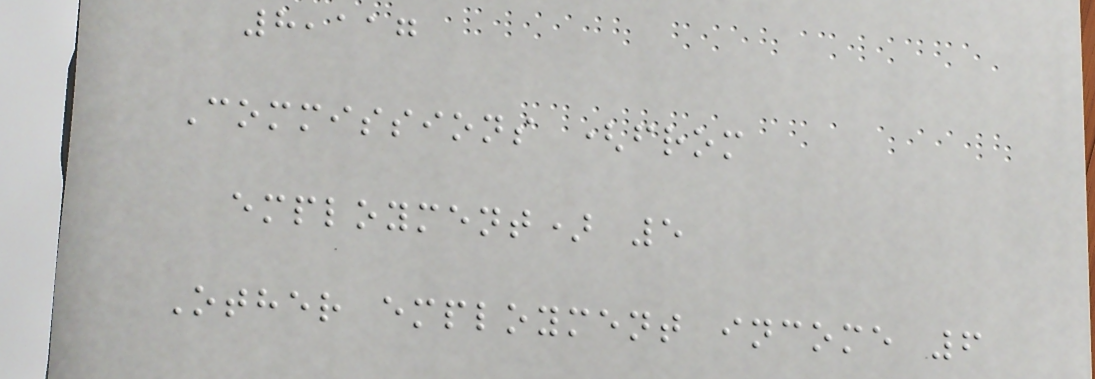8,117
Commissions (from
employment) 5
Other employment income 6
